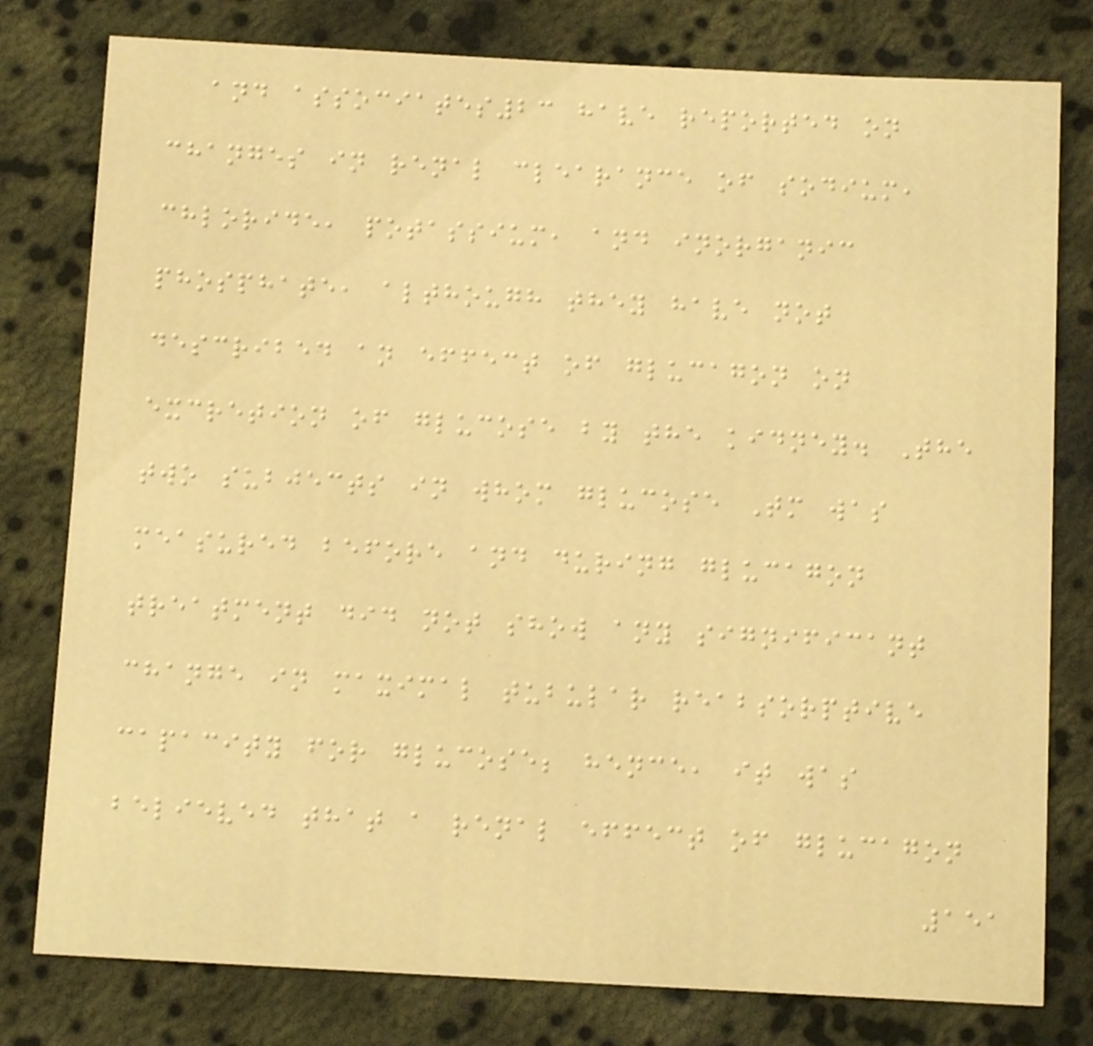and associates23 have reported on
changes in renal clearance of sodium,
chloride, potassium, and inorganic
phosphate, although they have not
described an effect of glucagon on
excretion of glucose by the kidney. The
two subjects in whom glucose Tm was
measured before and during glucagon
treatment did not show any significant
change in maximal tubular reabsorptive
capacity for glucose; hence, it was
believed that a renal effect of glucagon
151
